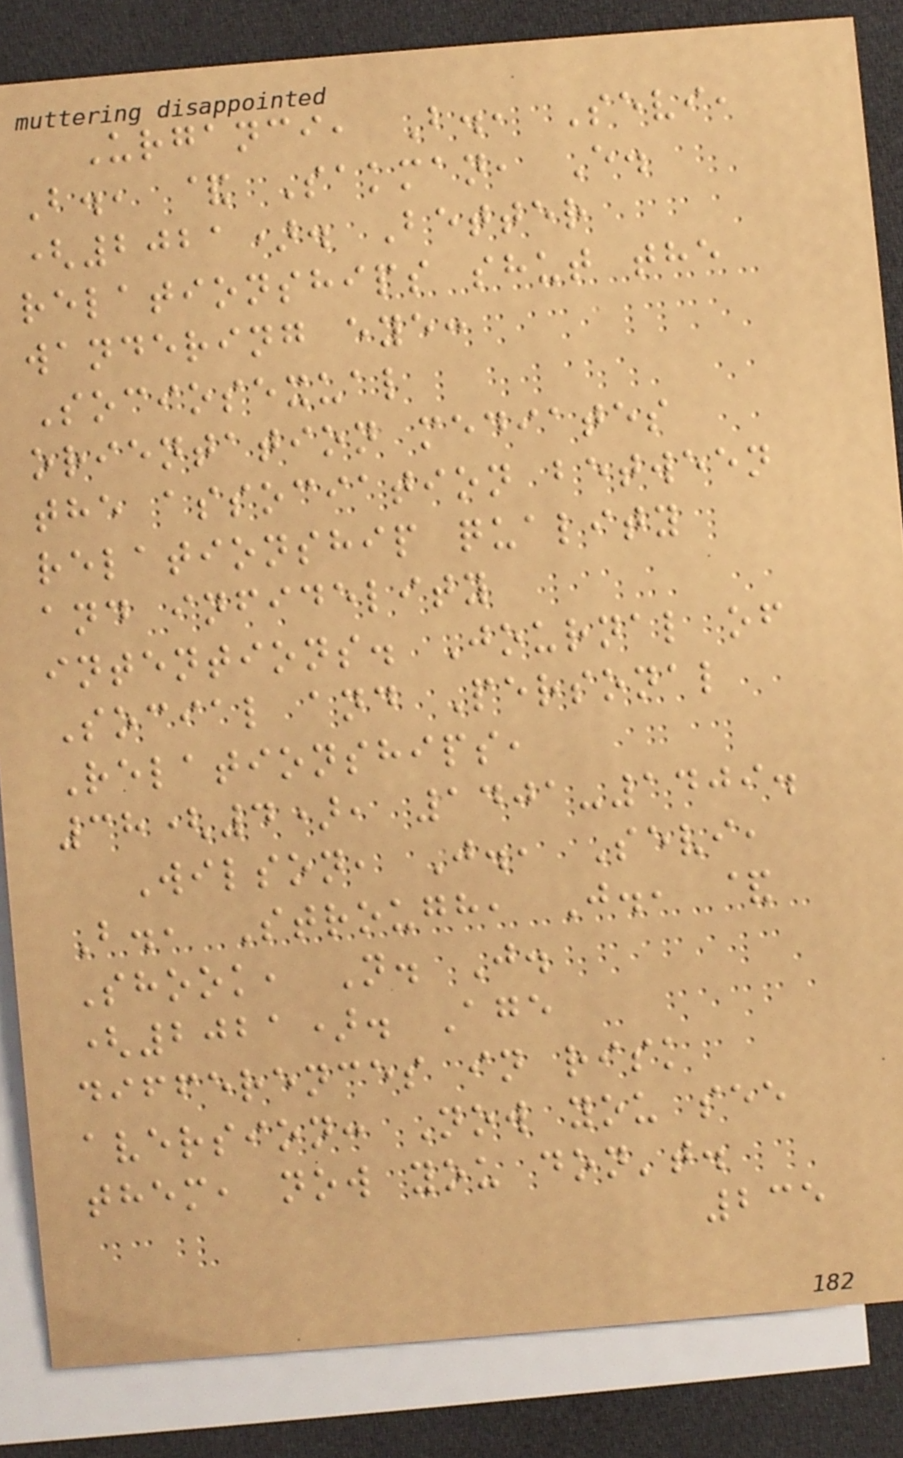Urganci, B., Sevi,
B., & Sakman, E.
(2021). Better
relationships shut the
wandering eye:
Sociosexual
orientation mediates
the association between
relationship quality
and infidelity
intentions. Journal of
Social and Personal
Relationships,
38(4), 1401-1409.
Wilson, J., Sevi,
B., Strough, J., &
Shook, N. J.
(2021). Age
differences in risk
aversion: Now you see
them, now you don't.
235
